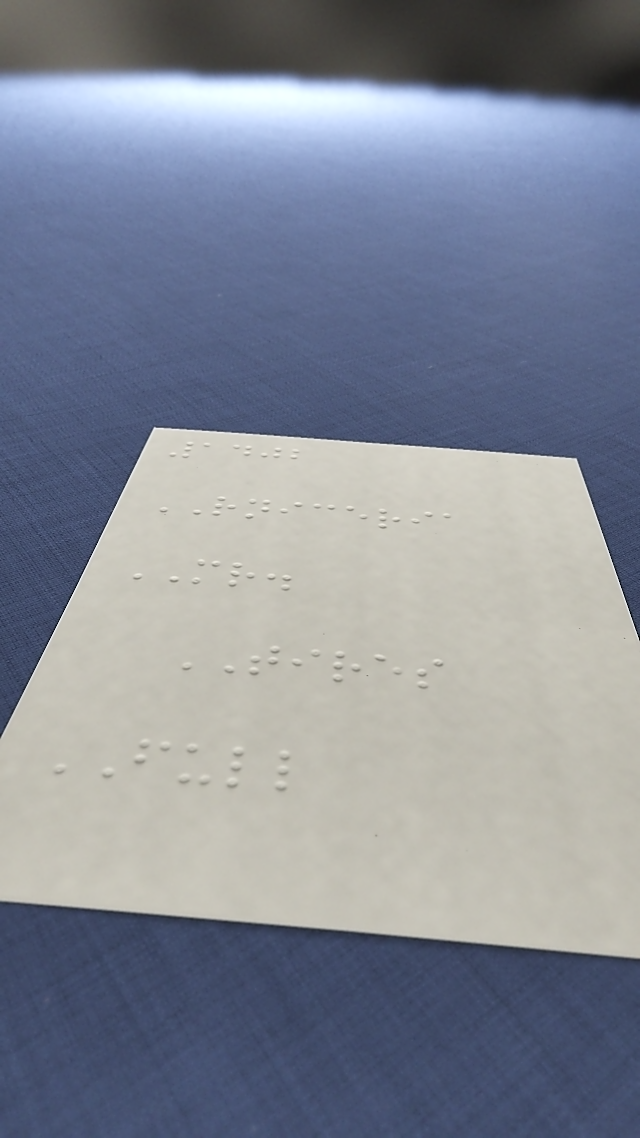1402
RNICERIA
MR.
TIRES
FULL
